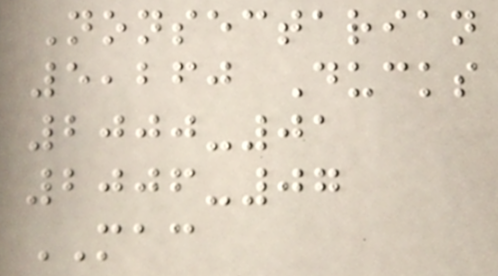Nonsectarian
5,260 Ducks
2000-01
2006-07
MAC
